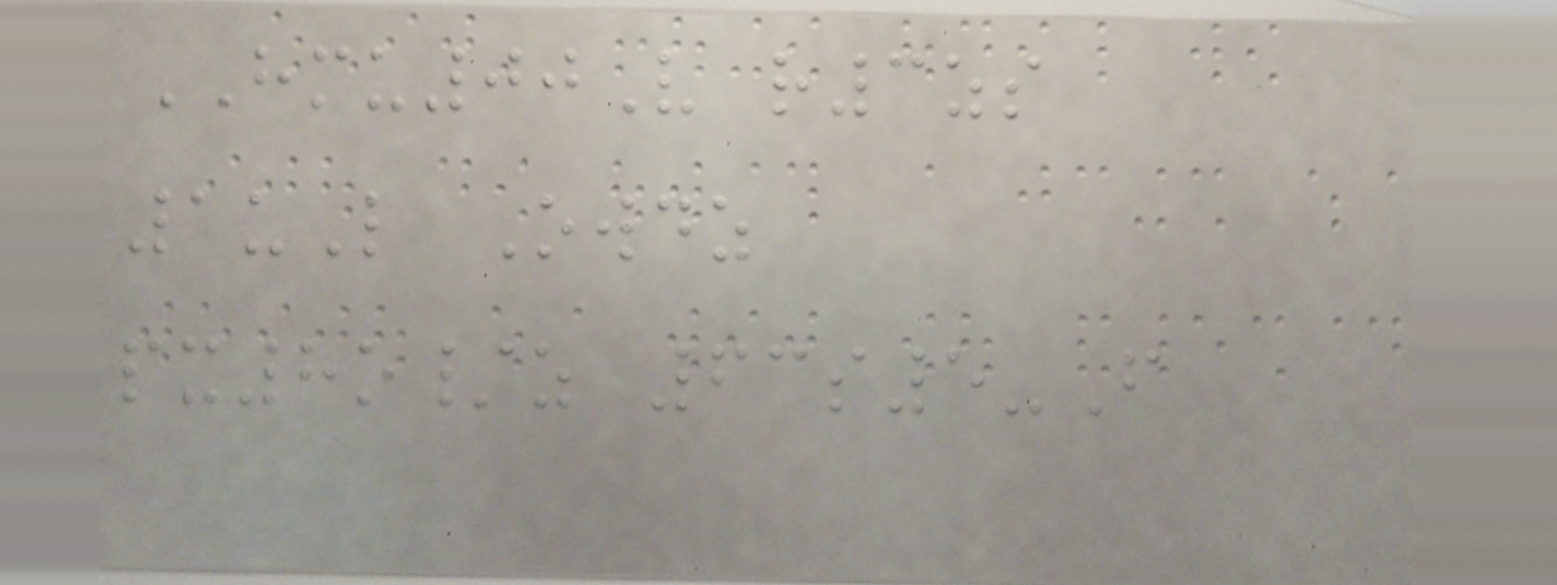HMU00V r3zs
1uL Owdz
px8o/z 63s5-F
